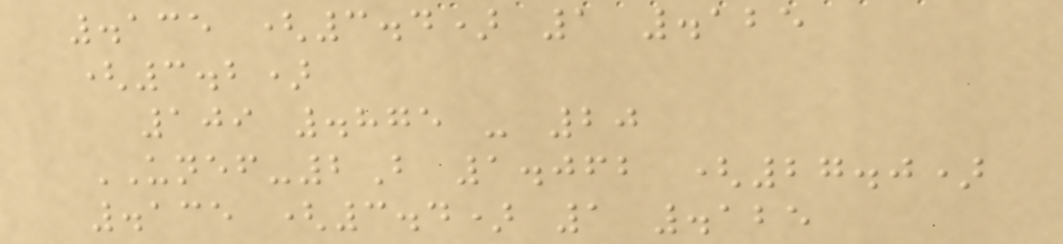.135 (3.4) 1 .125
(3.2)
109 .875 - 20
UNEF-2B 1.062 (27.0)
.135 (3.4) 1 .125
